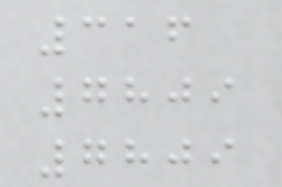316
7809
7809
